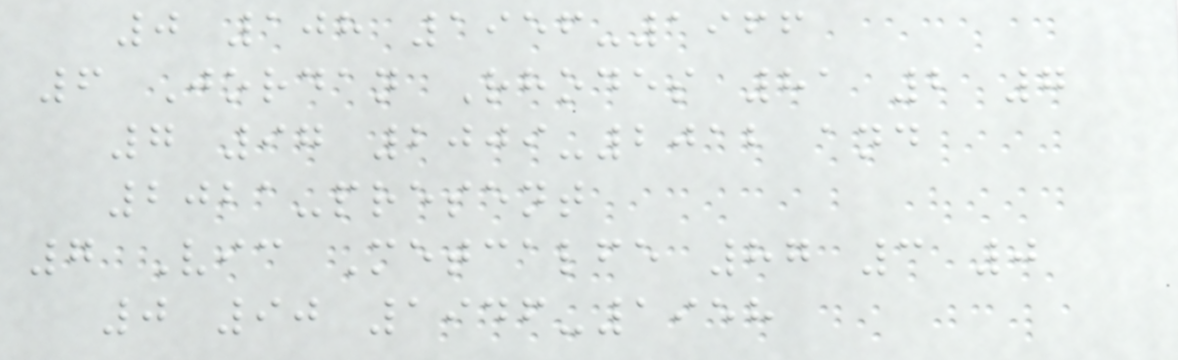0 108 1956-1966
6 Jordan Rhodes 81 2 7
7 97 2009-2012 and
2021-present
7 Vic Metcalfe 87 3 0
0 90 1946-1958
